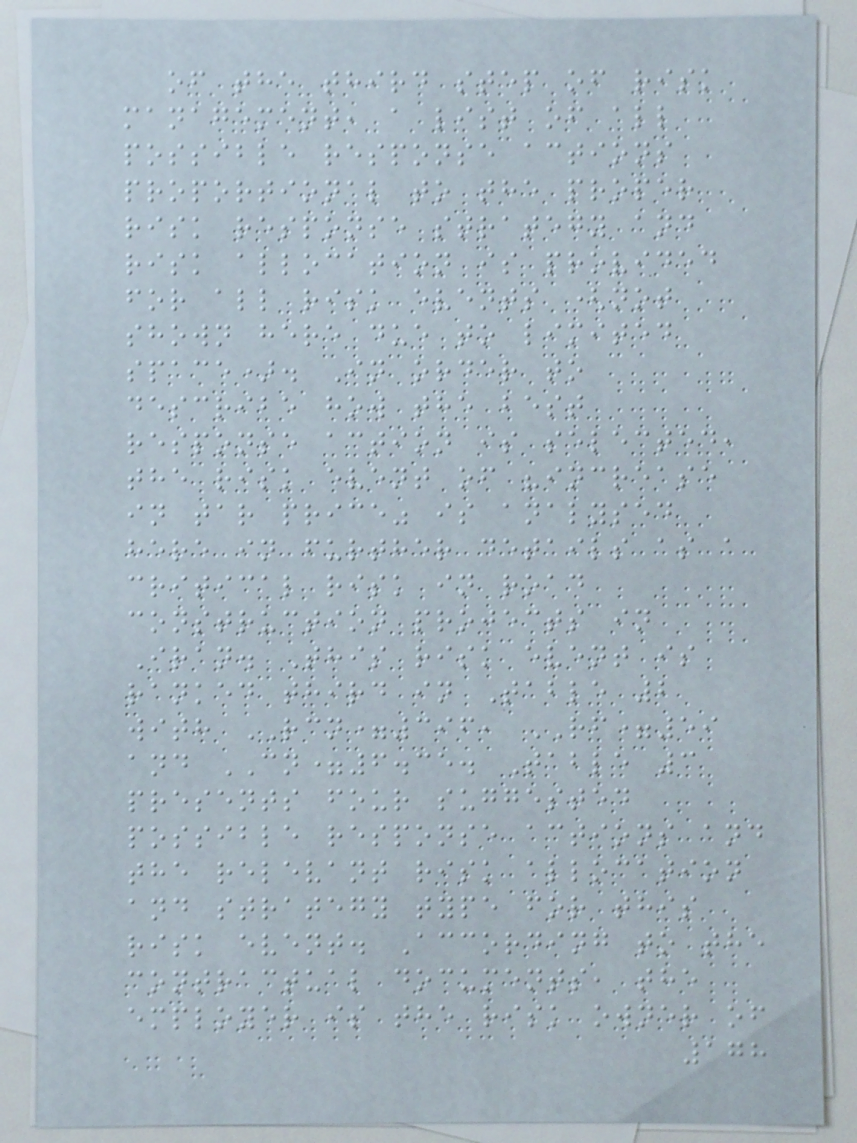of the third step of risk
management, a list of all
possible response actions
proportional to the proper
risk response strategy and
risk allocation is provided
for all risk events (not
shown here due to limited
space). In order to
describe how the best
response action is selected,
the risk event of "increase
in tar price" is analysed
here in further details as a
critical risk in road
construction projects in
Iran. This risk event is
ranked third in Table 2
with RCN=396, RF=59
and CN=6.35. Table 3
presents four suggested
possible response actions and
the relevant risk allocation
and strategy type for this
risk event. According to the
contractual documents, the
employer is the risk owner of
178
